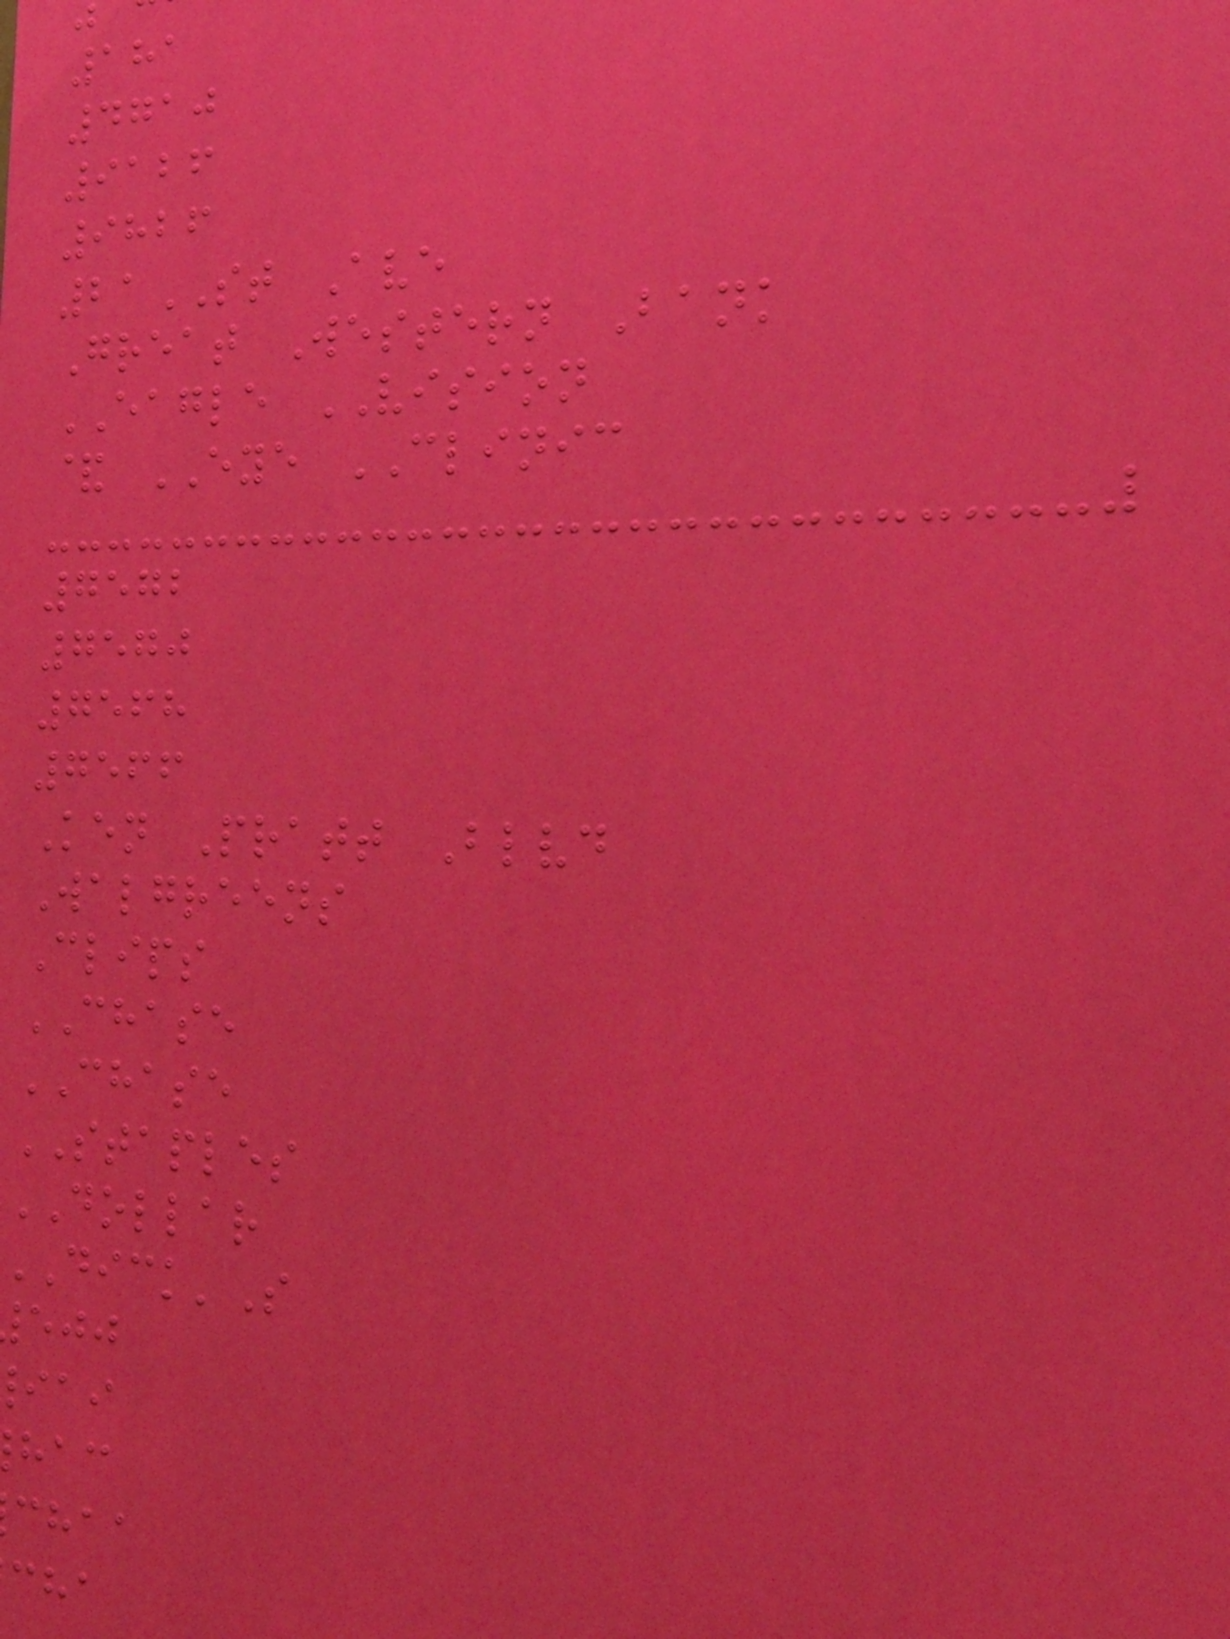181
4710
9126
9826
21ST Ave
Great Western Bank
EAGLE VISION
& EYE CLINIC
7572
7570
7568
7566
Ken Pratt Blvd
Walgreens
Clips
CHASE
CHASE
STAPLES
DOLLAR
chaa
